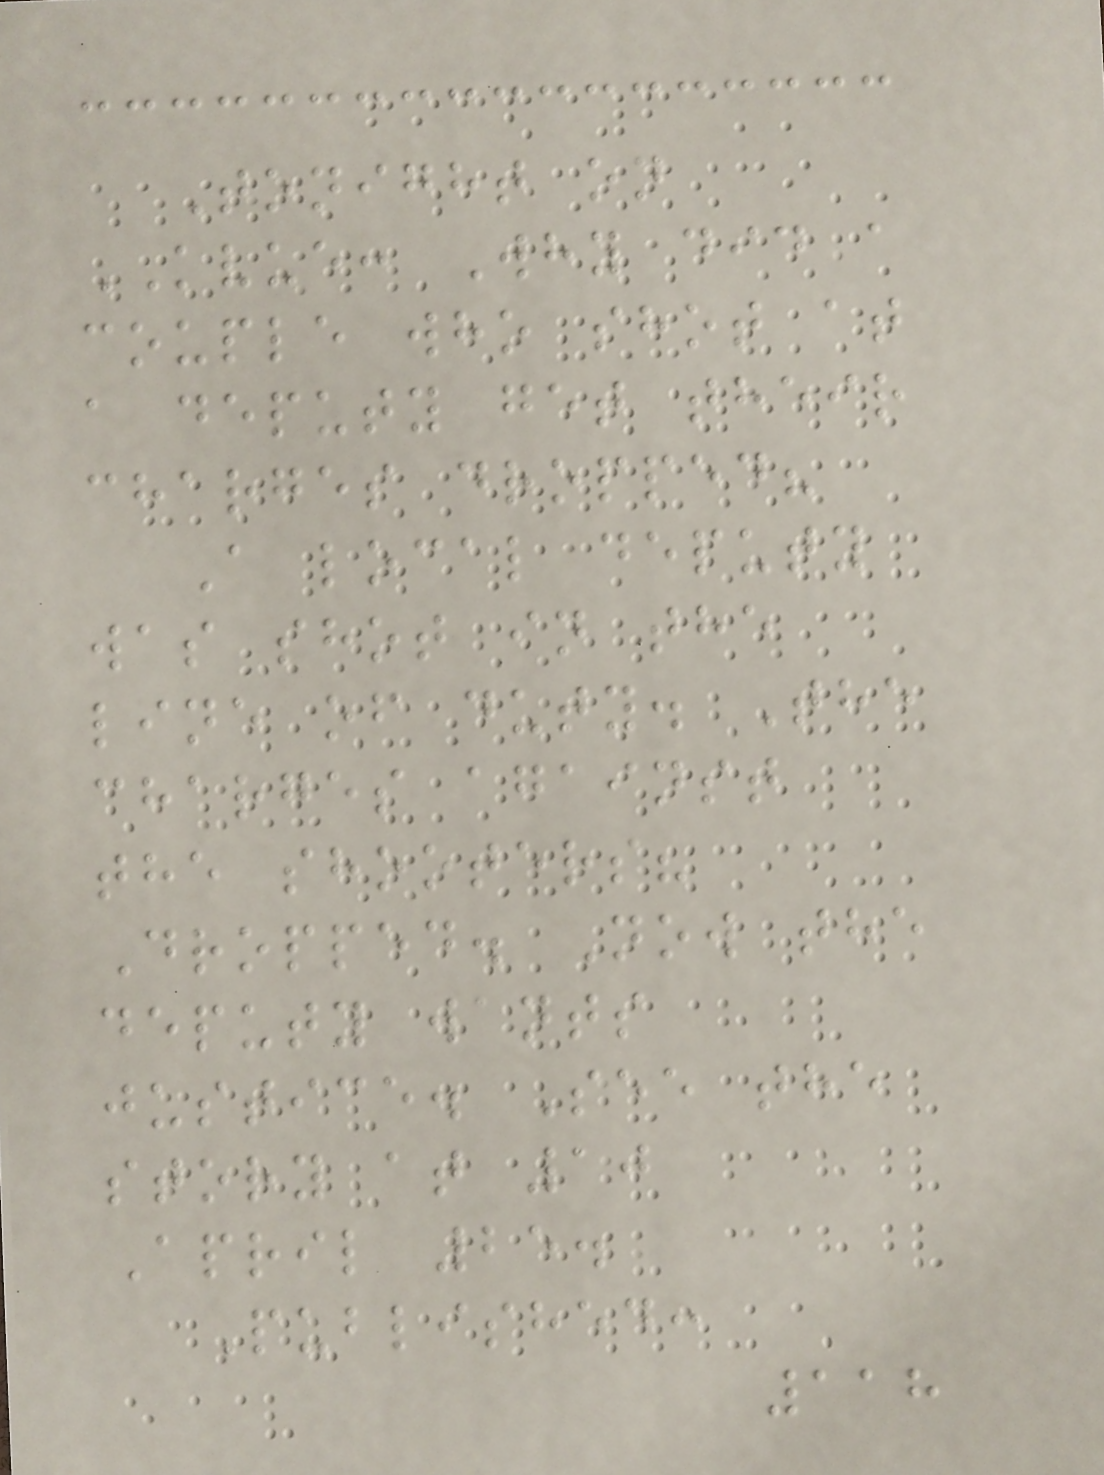Tonight on
KVUE: Why did a
couple who shot at
a deputy get their
charges dropped?
A local deputy
was shot in the
line of duty. The
charges against
the shooters?
Dropped. Now the
deputy wants
justice. See the
story at 10
April 25.
Published:
118
